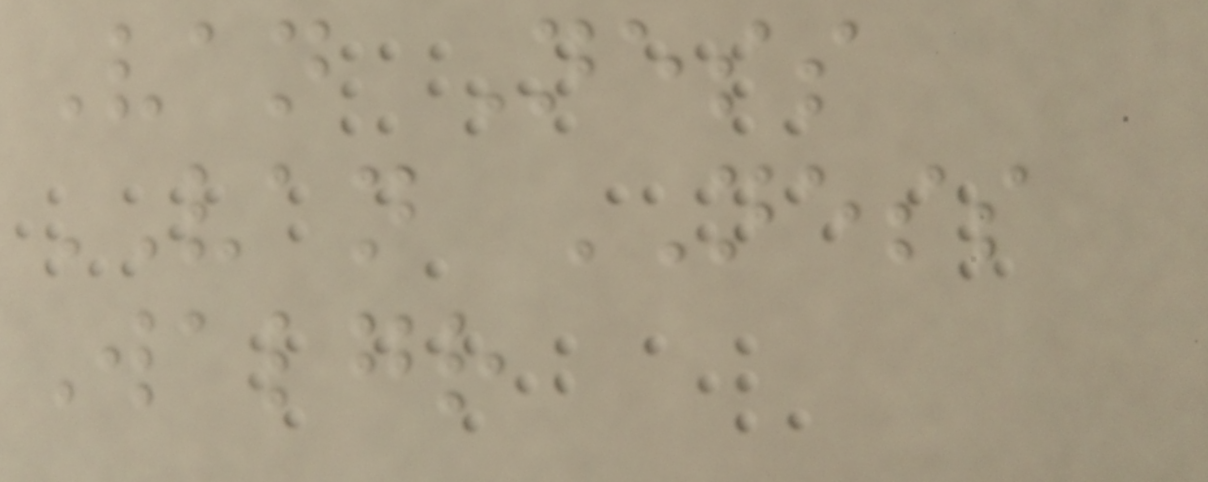Van Ness
VAN NESS
Walgr
